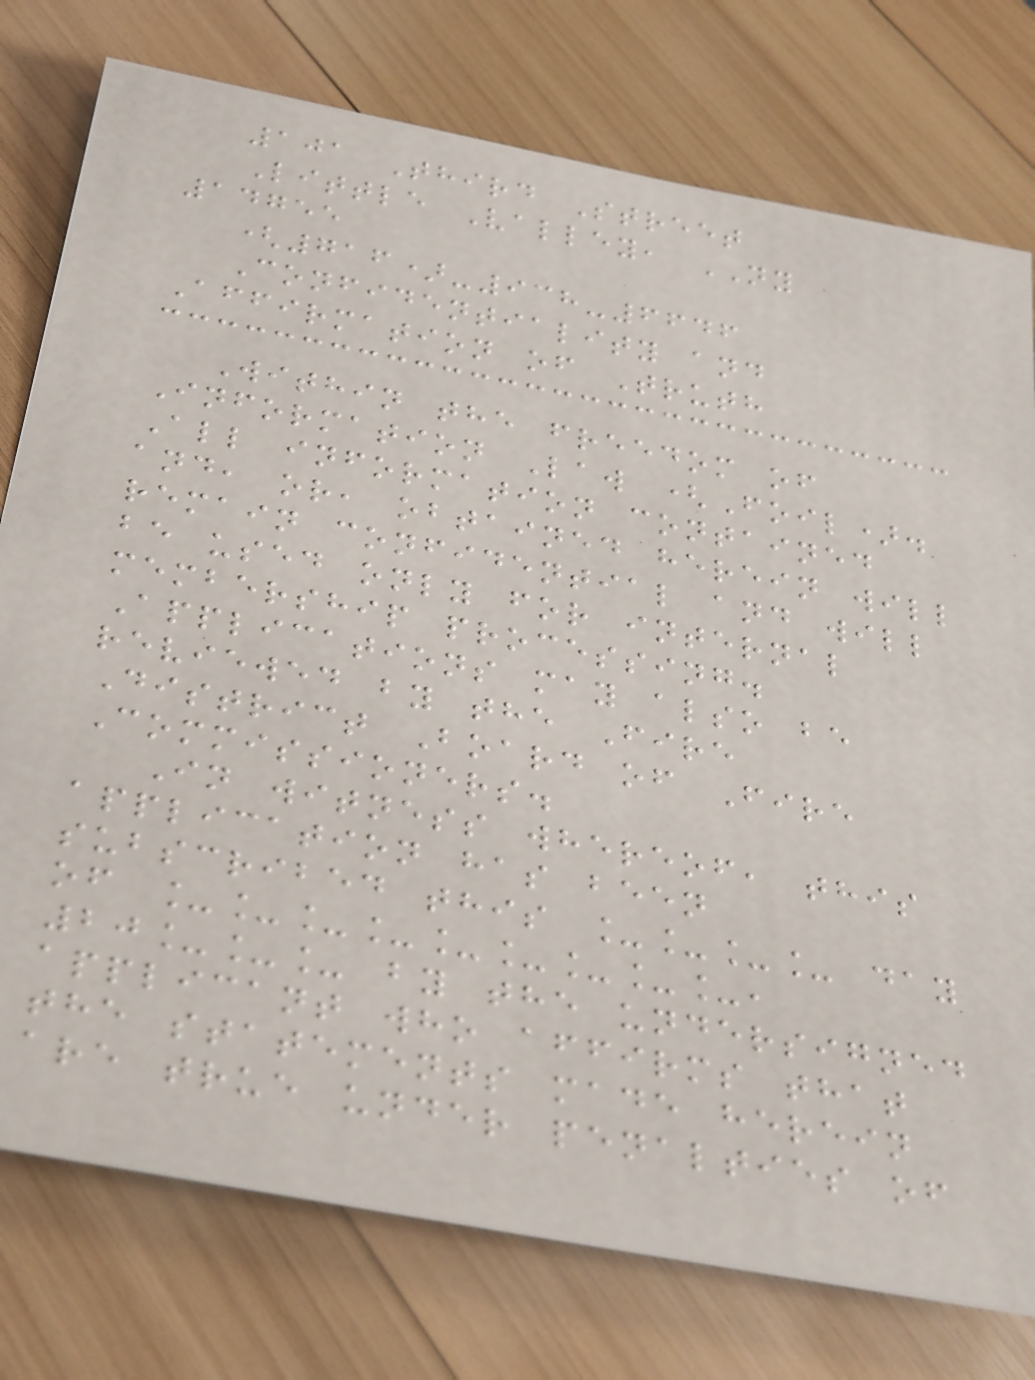101 Third Street
Little Valley, NY
14755
(716)-938-6646
Confidentiality and
Affirmation of Truth
Within the freedom of
Information Law (Foil).
All information contained
and, or, obtained herein will
remain confidential and will
be used only for internal
membership processing.
Applications may also be
reviewed by the Fire
District Board of Fire
Commissioners.
In witness whereof, this
application has been
subscribed this ____ day
of _________,
20___ by the undersigned
applicant who affirms that
the statements made herein
are true under penalties of
